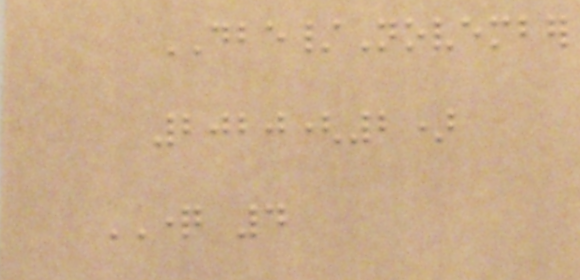DBE/November
2020(2)
QUESTION 4
